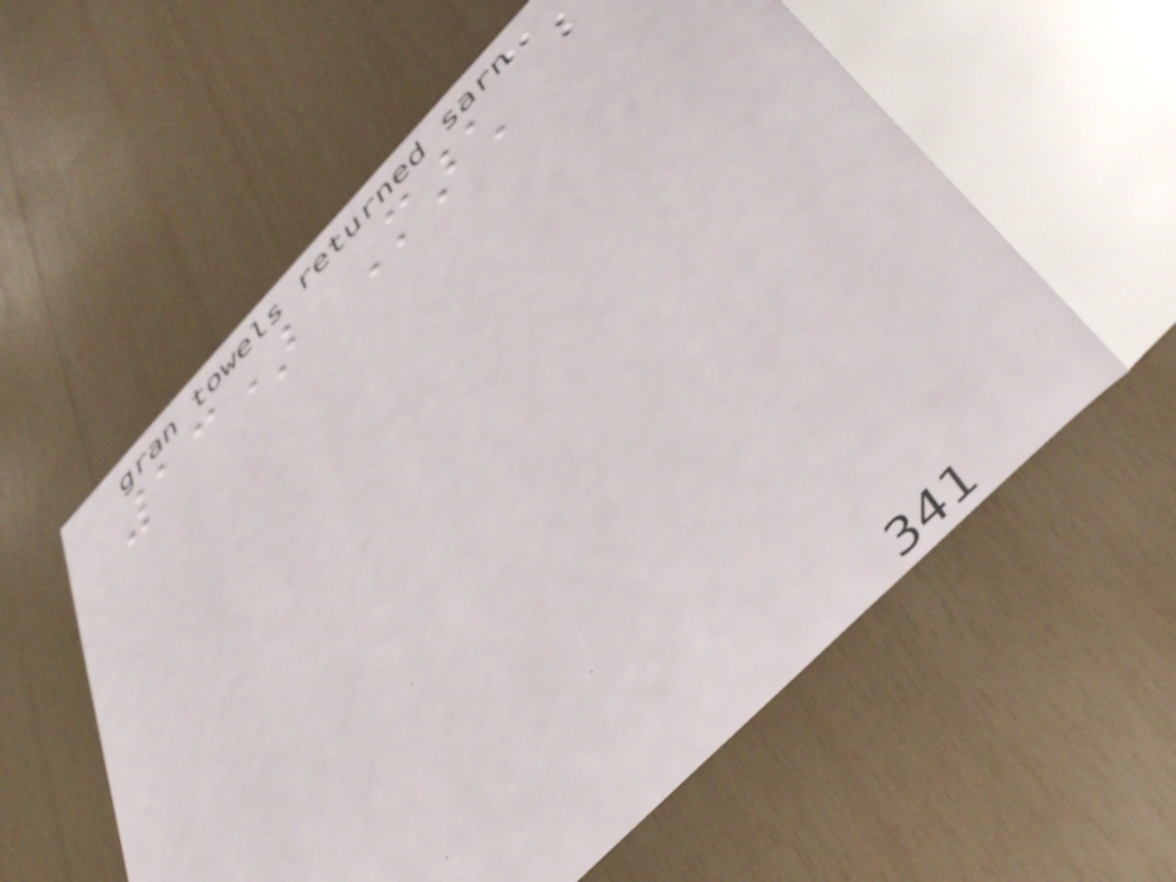13) March
